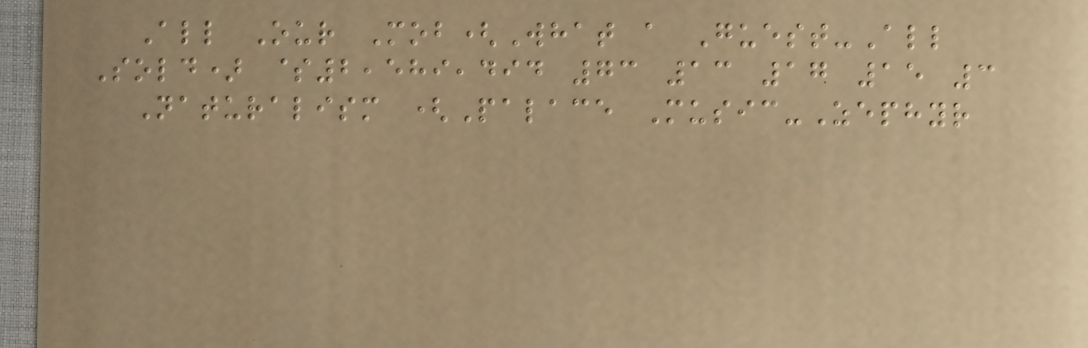All Our Mob(What a Guest-All
Sold) $2,589,494 73 13 17 15 3
Naturalism (Palace Music-Zephyr
